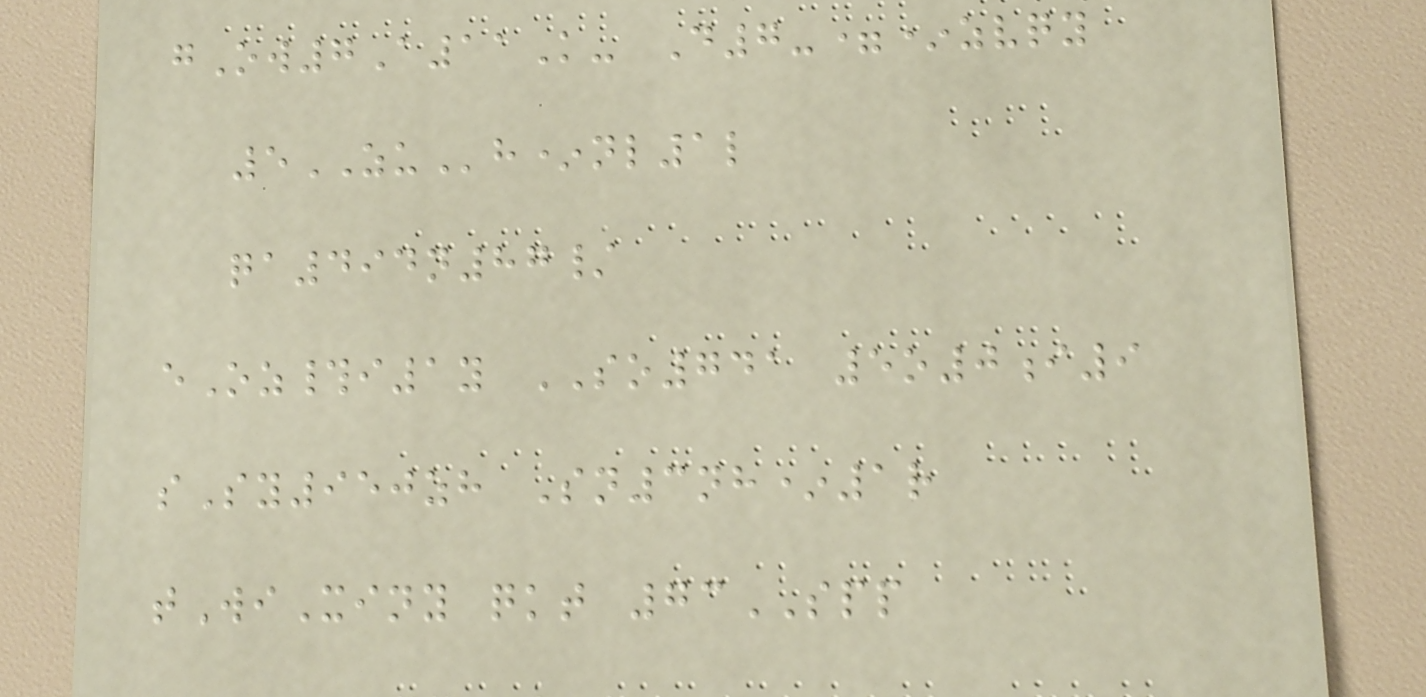gOw7A11K- D7-=*zvqy
5ZUh*nl1l
qa494n87/
eOz#i1y SO741 5o0i9
sSy950zh Sn3nh*1r
tWiXiny qkt 73SPP
